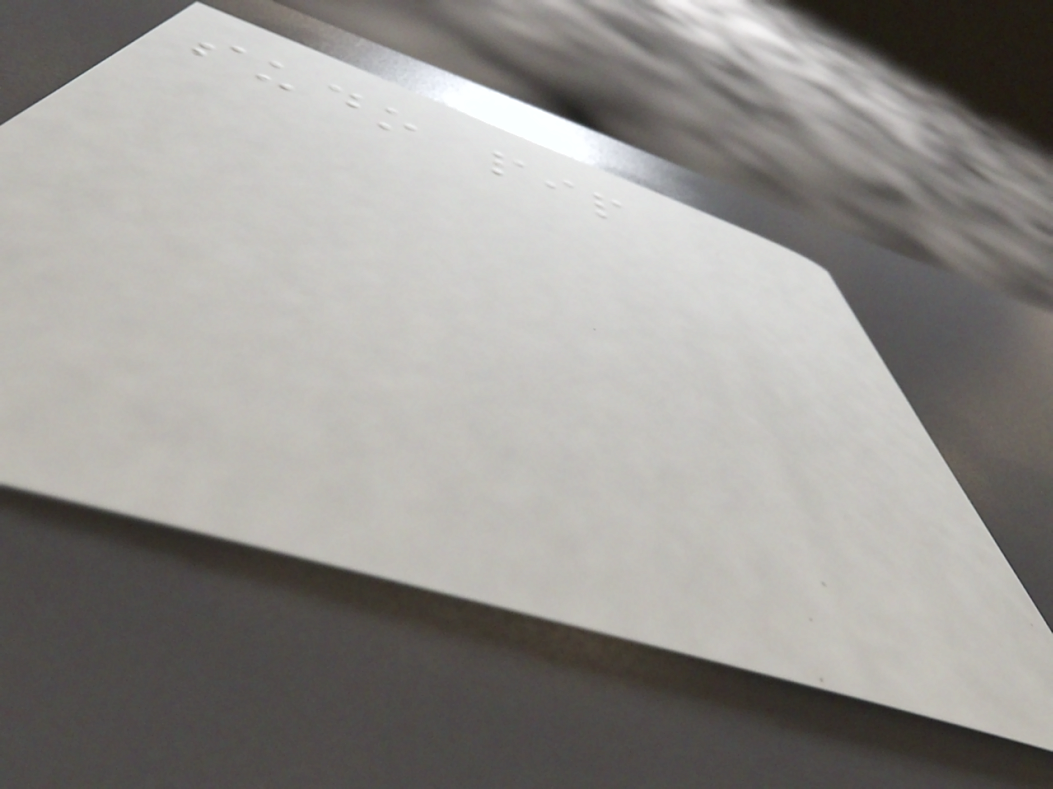sudo pip
